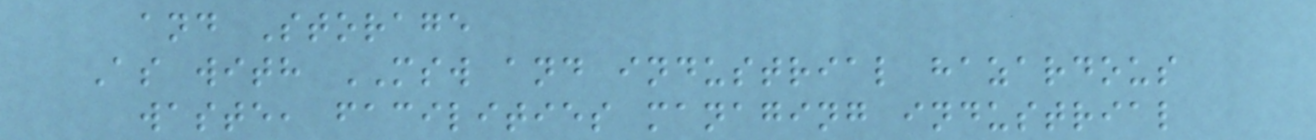and Storage
As with MSW and industrial hazardous
waste, facilities managing industrial
